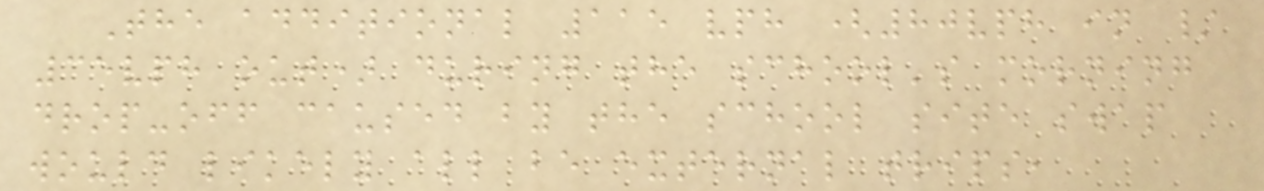The additional 115 vph (80vph in /
35vph out) during the school's morning
drop-off caused by the school site swap
would likely all be external trips,
